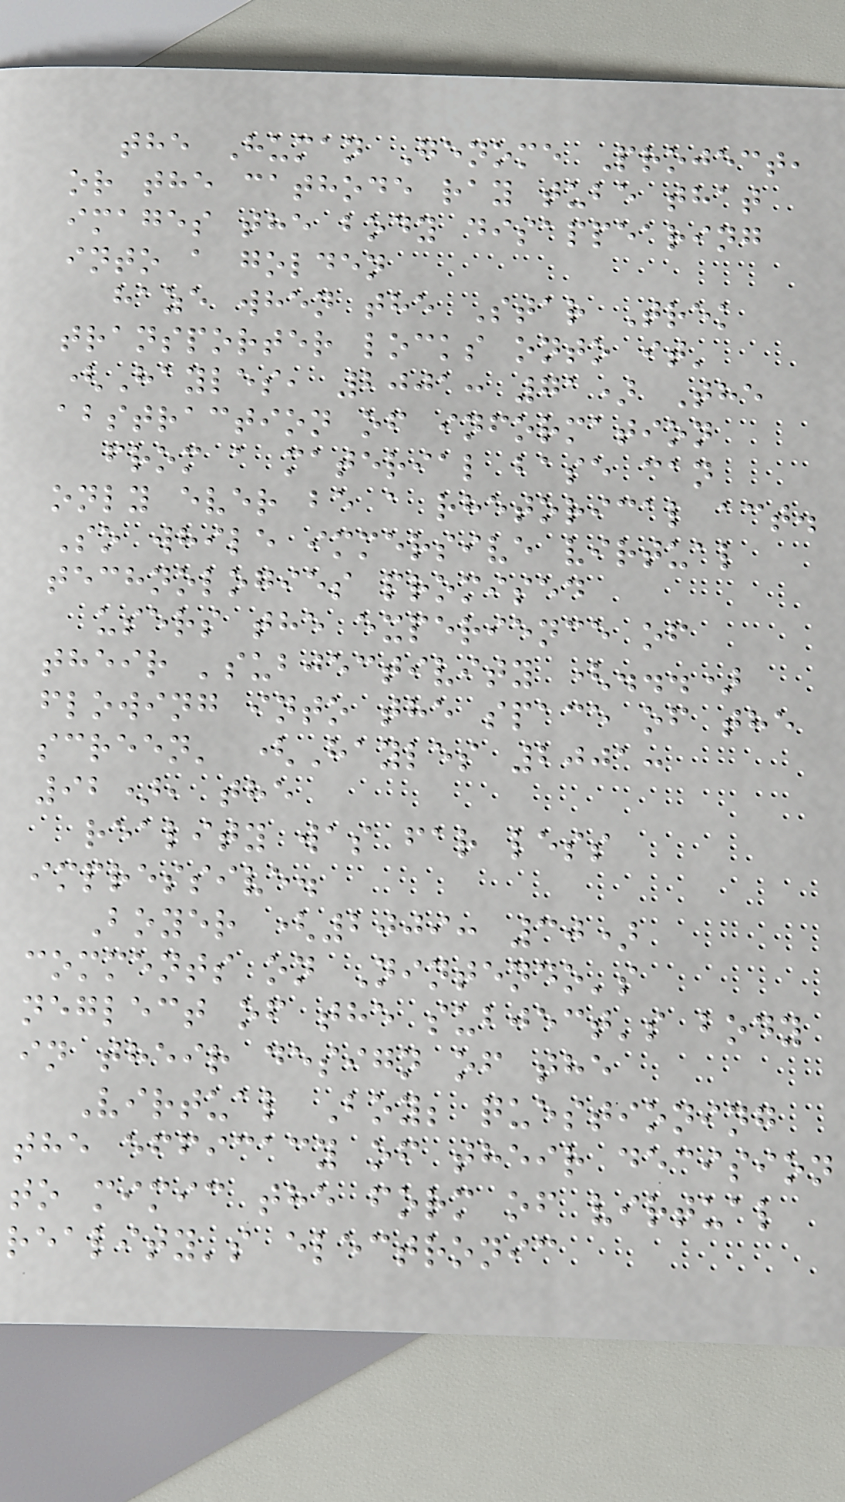the Human Genome Project,
or the cathode ray tube that
images the body disappearing
into a golden
haze when the Star Trek
transporter locks onto it'
(Hayles, 2001: 71) The
abstraction of information
from a material base can
only ever be a rhetorical act.
So while immersive virtual
technologies promised
users the experience of
their 'subjectivity (...)
flowing into the space of the
screen' (Hayles 2001:
92), the
reality was far less
impressive.
Boyer (2009: 30)
comments on Nintendo's
neglect of the subject's body
in their design of the
Virtual Boy; questioning
the efficacy of their decision
to mimic the form of virtual
reality's electronic
